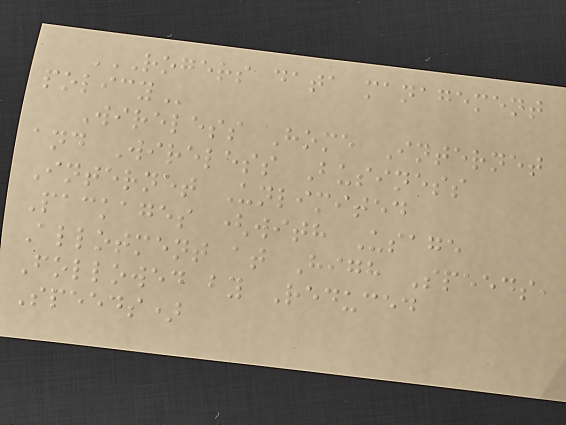ROGERS DATA MANAGEMENT
POLICY
Wireless Home Internet
and Wireless Business
Internet Unlimited
Packages (with Usage
Allotment at High Speeds,
Followed by Reduced
Speeds)
